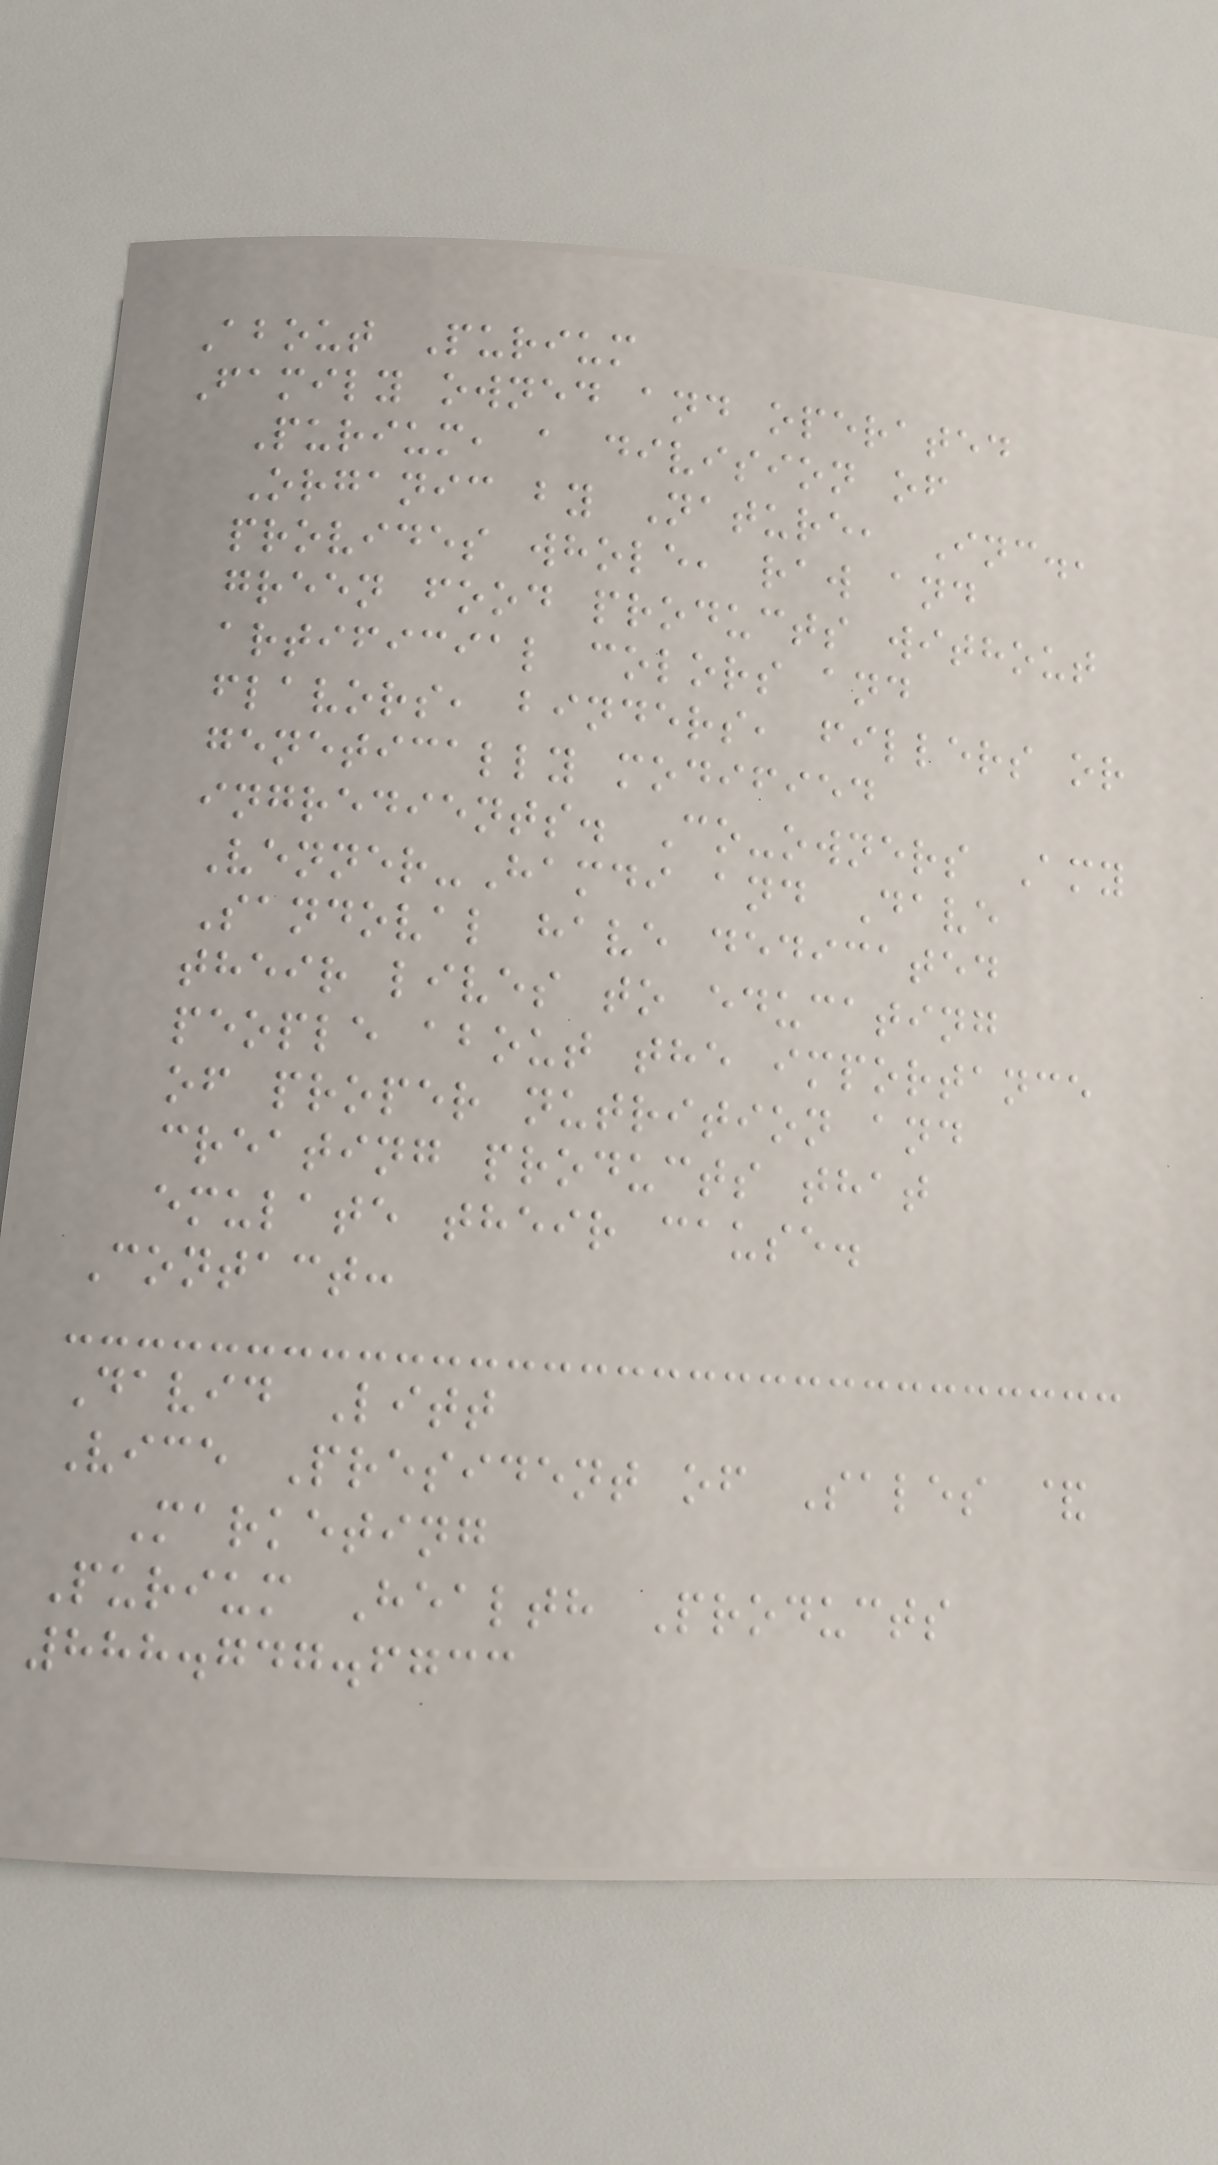About Purium
Family owned and operated
Purium, a division of
Organic by Nature, Inc.,
provides whole, raw and
green food products without
artificial colors and
flavors, binders, fillers or
genetically modified
ingredients. Co-owners Amy
Venner-Hamdi and Dave
Sandoval have dedicated
their lives to educating
people about the importance
of proper nutrition and
creating products that
emulate their cause.
Contact:
David Litt
Vice President of Sales &
Marketing
Purium Health Products
888.747.6733
